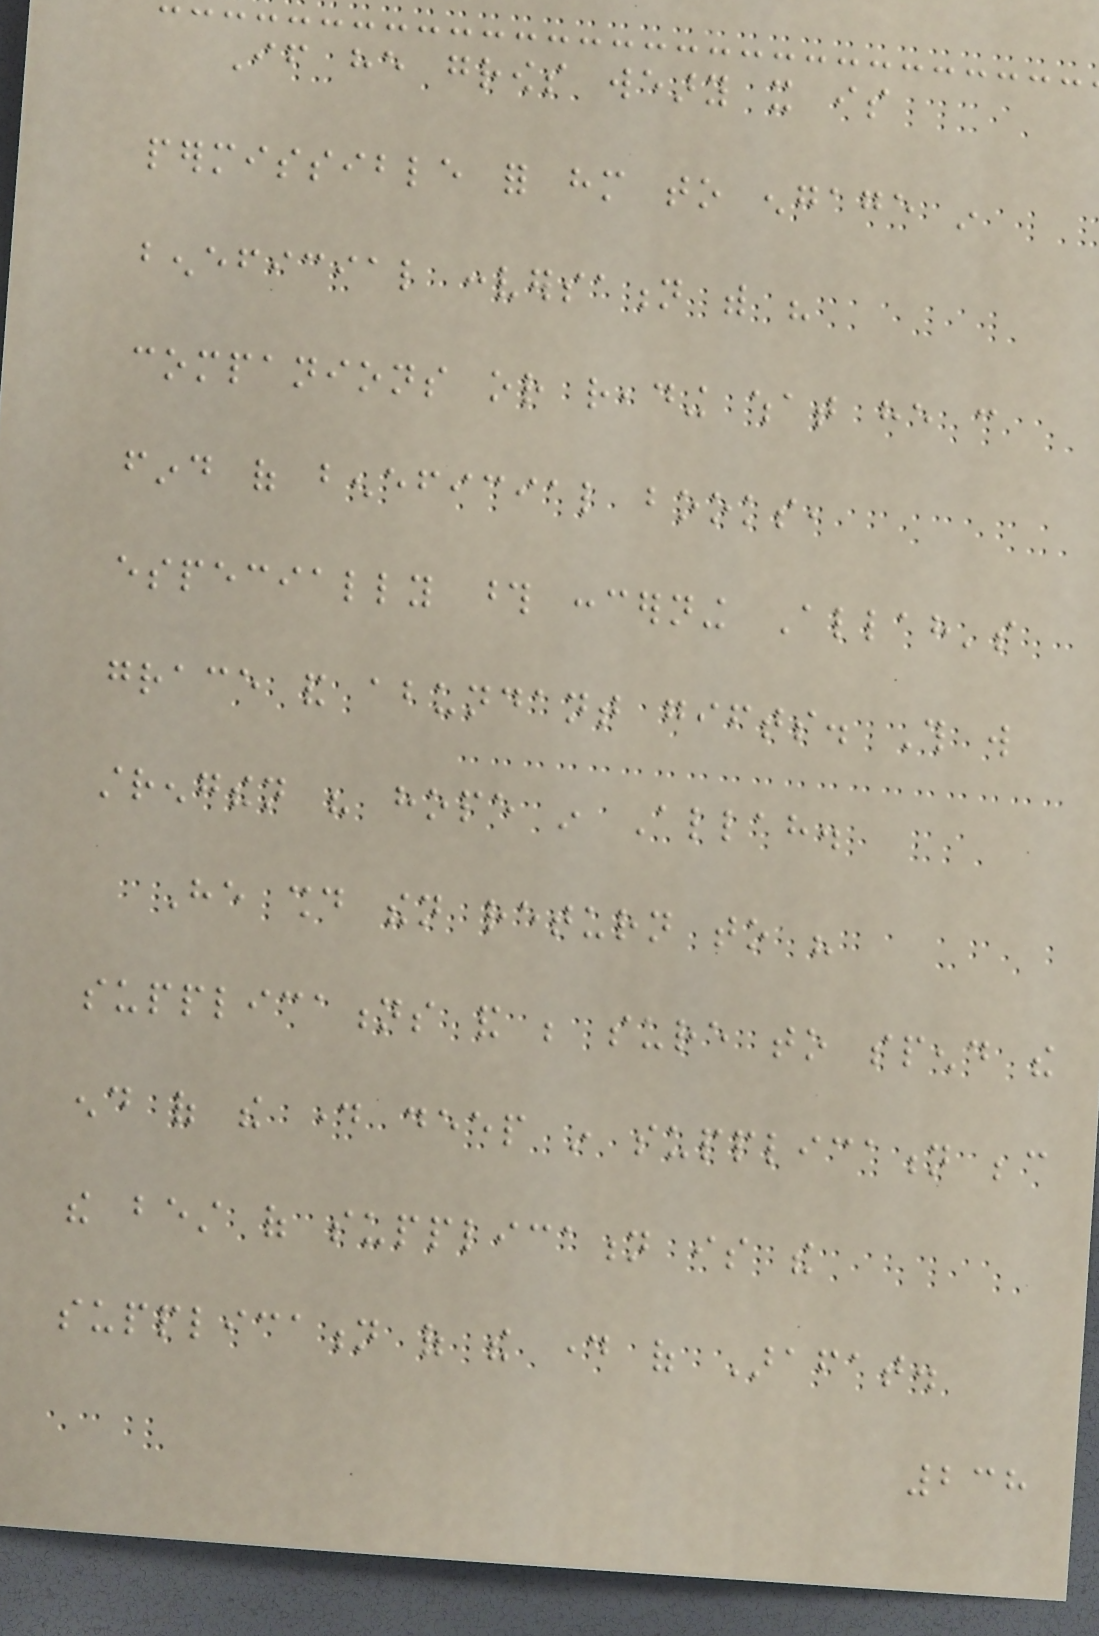If he grows weary it is
permissible for him to engage in
beneficial conversation with his
companions or reading what he can
find of beneficial books,
especially those concerning Allah's
grace and abundant gifts. This will
strengthen his hope in Allah.
He should then return to his
supplications and be sure to spend the
end of the day deep in supplication because
the best of supplication is the
supplication of the day of Arafat.
238
